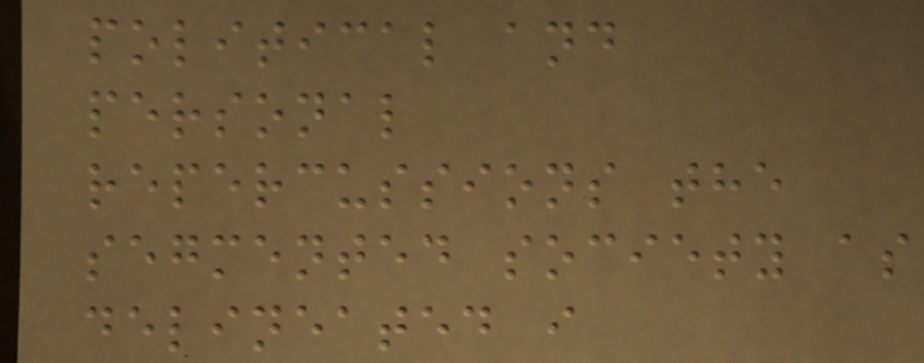political and
personal
repercussions the
segmented society as
delineated i
